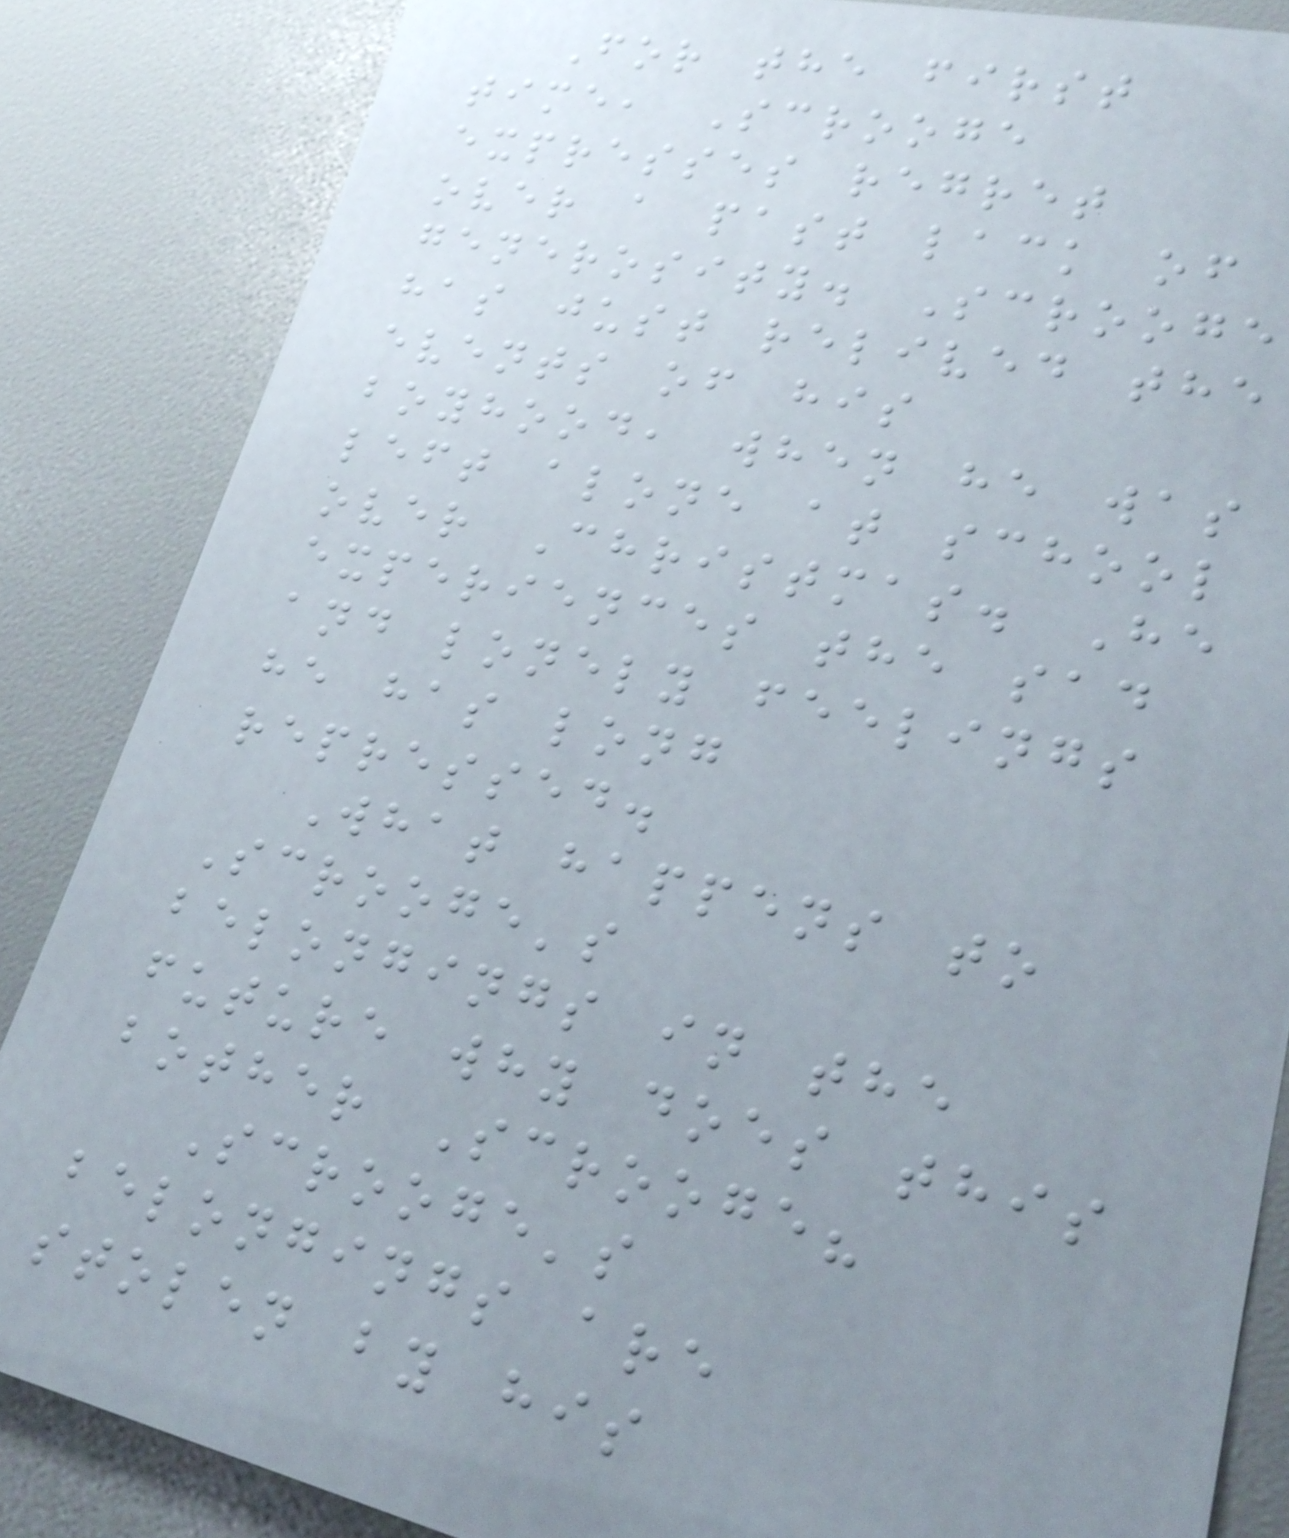For the first
time, Scrooge
expresses regret
over a past lack of
generosity. Scrooge
has just relived the
events of his
boyhood, when he was
left alone at school
over Christmas. He
experiences the sad
and lonely feelings
he has long
repressed.
What happens to
Scrooge's
belongings in the
future why does this
bother Scrooge?
Scrooge's
belongings are
stolen by his
